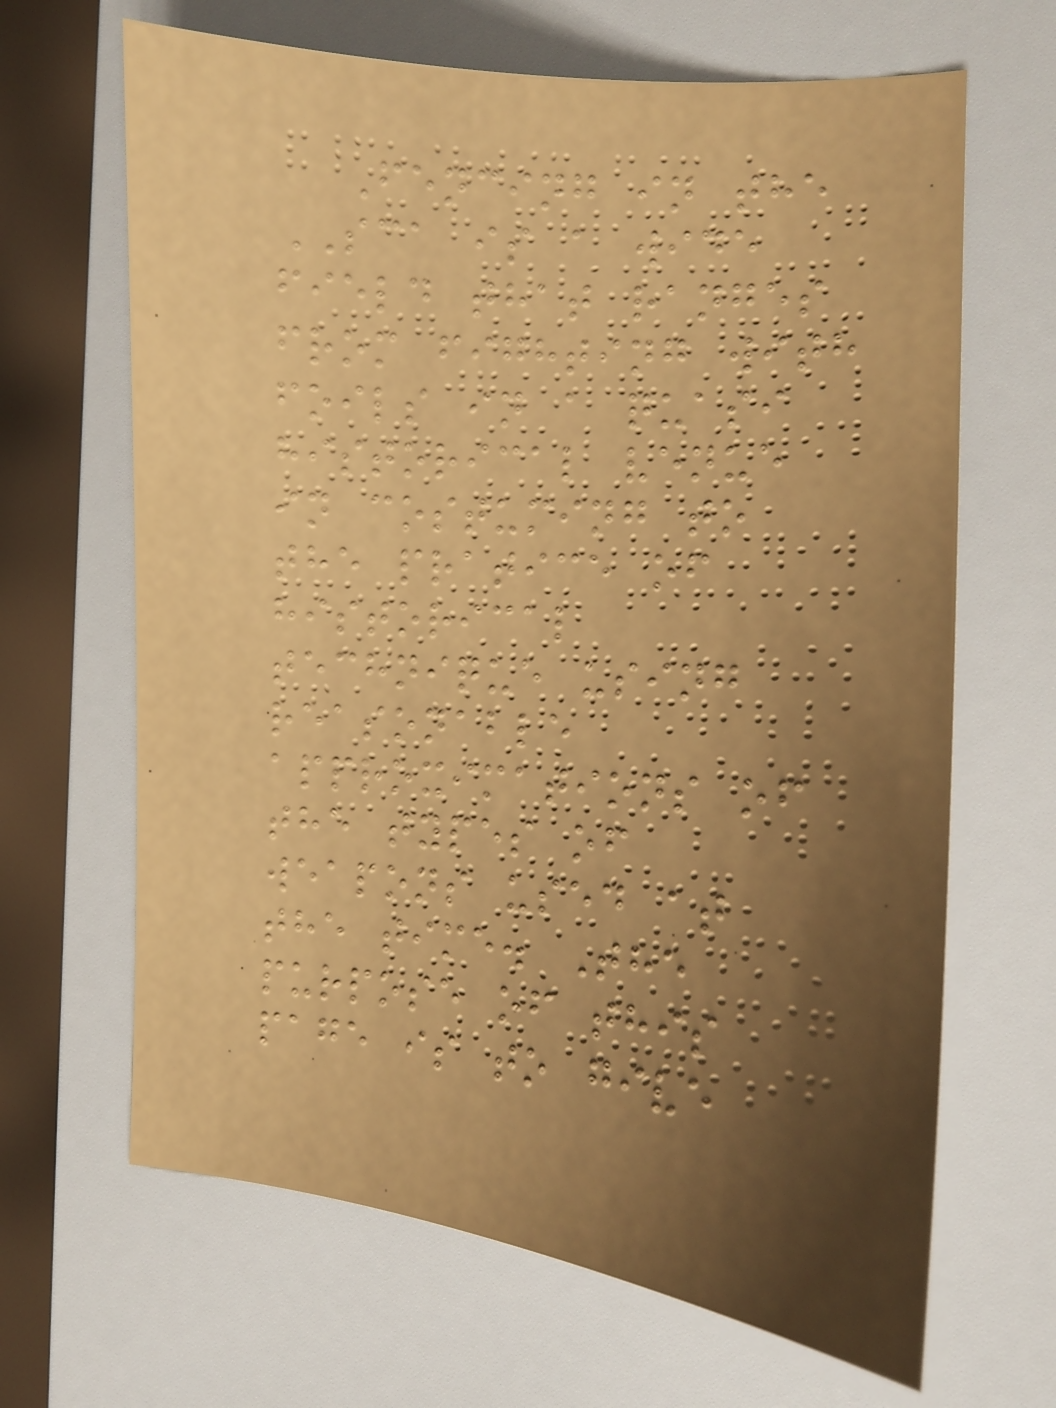Fencing in the
SCA is a wide
field that ranges
from fighting with
foils in a quasi
historical venue
in costuming to
the pratice of
historical
technique using
reasonable
approximations of
the types of
weapons used at
the time. The
purpose of this
page is to give
